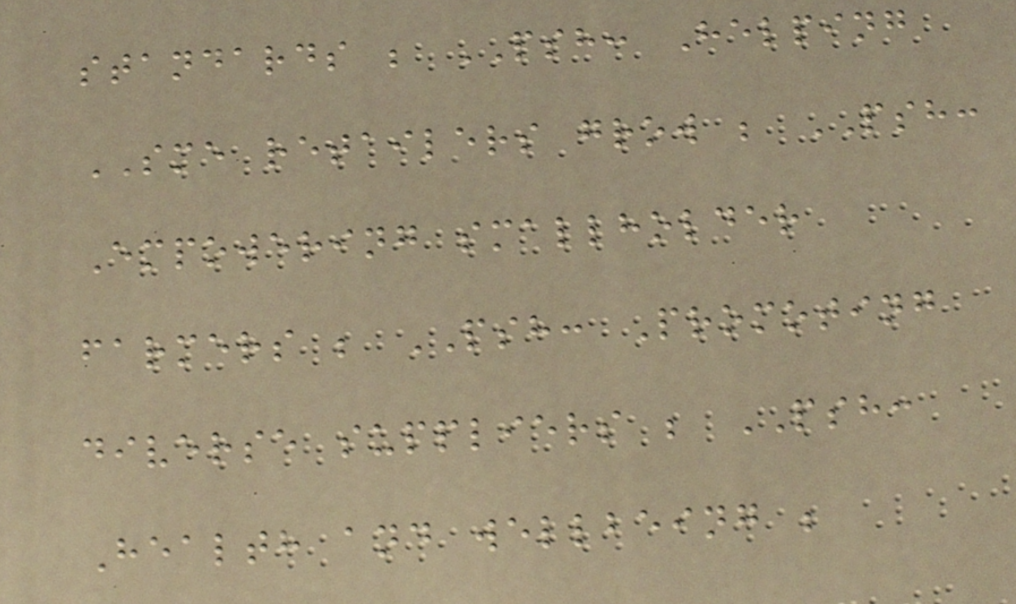standards ; PSH: Helping
SME retailers grow ; PSH:
Empowering smallholder
farmers ; PSH: Promoting
diverse suppliers ; PSH:
Health and wellbeing ;
